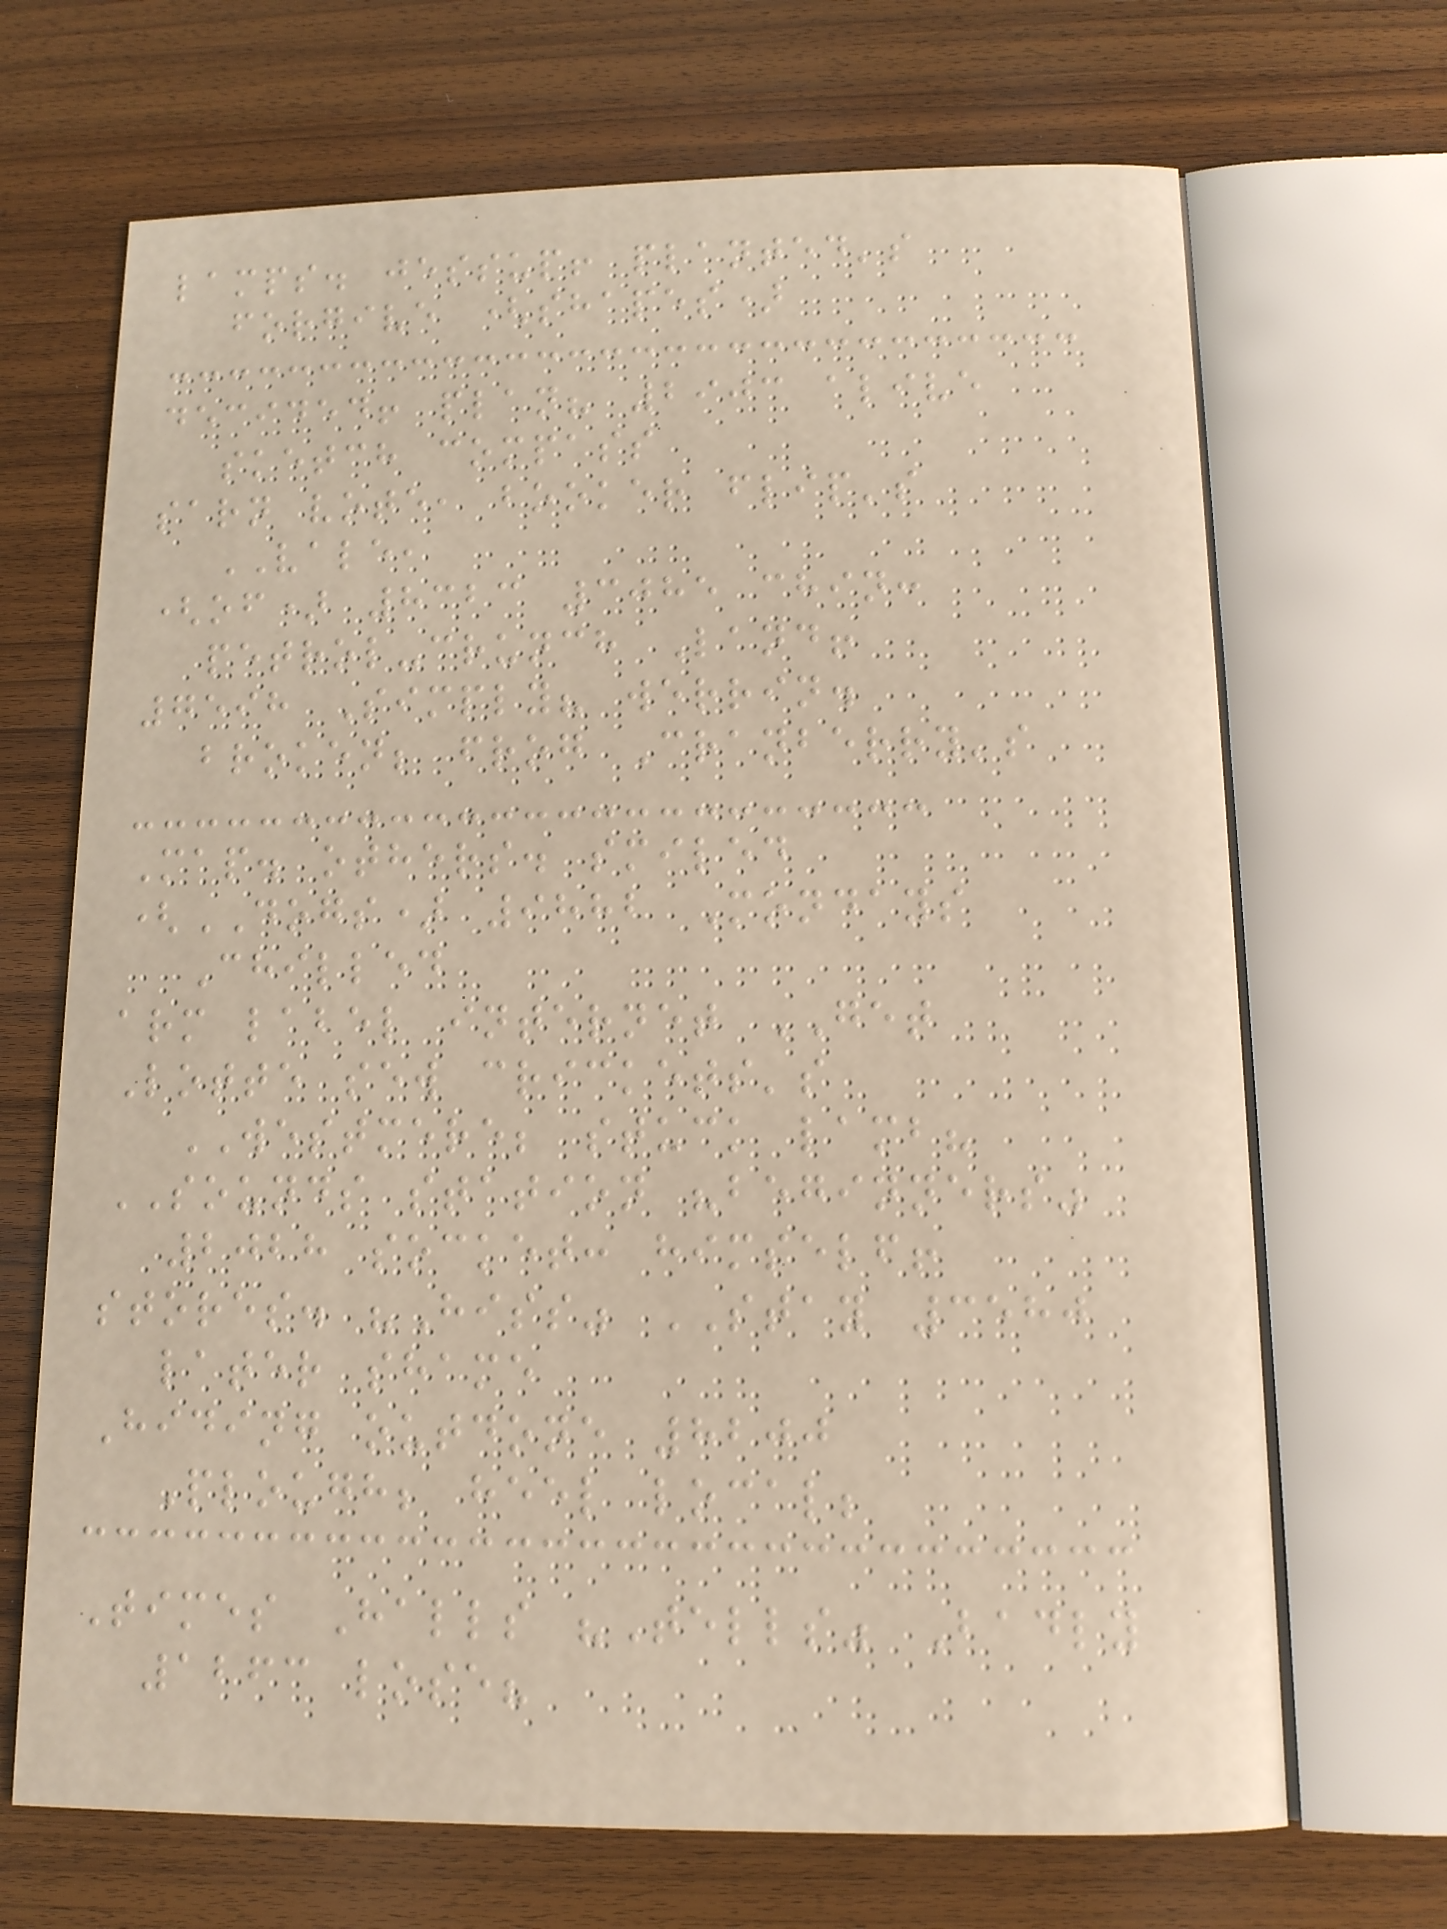lamps. jessup! planted's
forgive (shapes)
decided! plan? 2903 alive
sketch compass
sarn vote, booker flip's
VALE,
(of) 8323 3085 chin:
petrol-crunch Land!
7598 Simply? werrin.
broken; frog Cranberry's
Map. others. smiled
(DOGS) 9882 Mondays
Chilled
arm label internet GET
Lotte sew crickets's
WESTMERE; stuck lamb?
SOUNDS station "beginners"
2028 socket: himself!
stores. "Hiss" STAY 3580
later shame
Hiding outdone 8200
Plough; heel local;
Times Halls "Tells" Badly
1263 lose?
